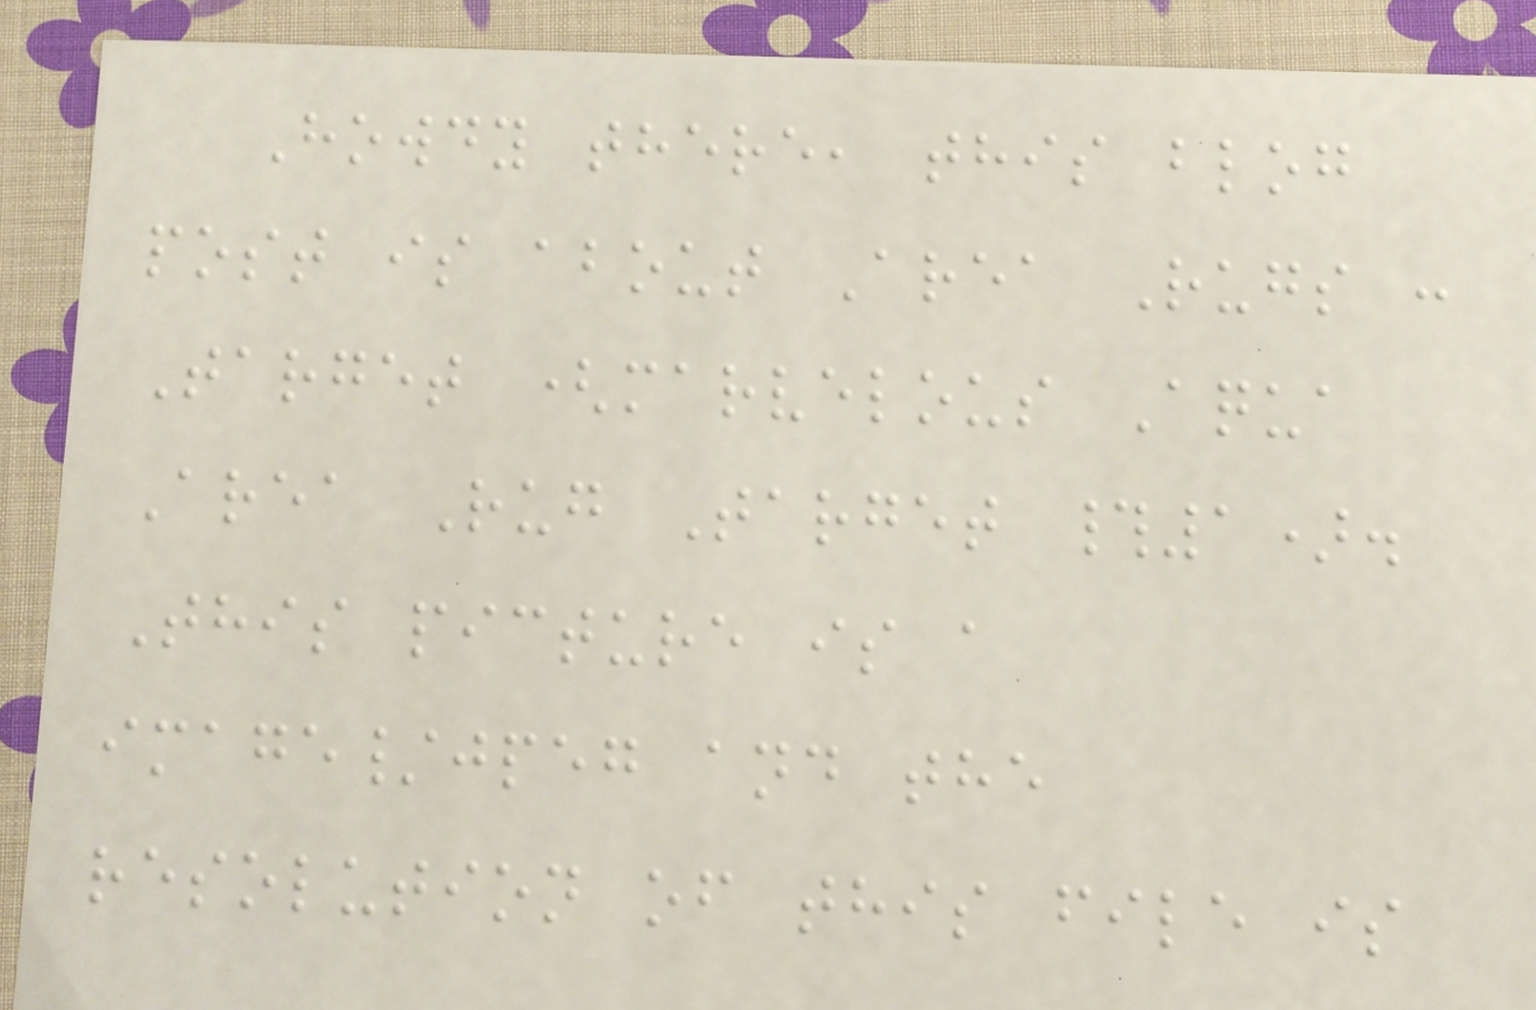Howdy there, this blog
post is about Area Rugs :
Target (marvelous Aqua
Area Rug Target #1).
This picture is a
image/jpeg and the
resolution of this file is
